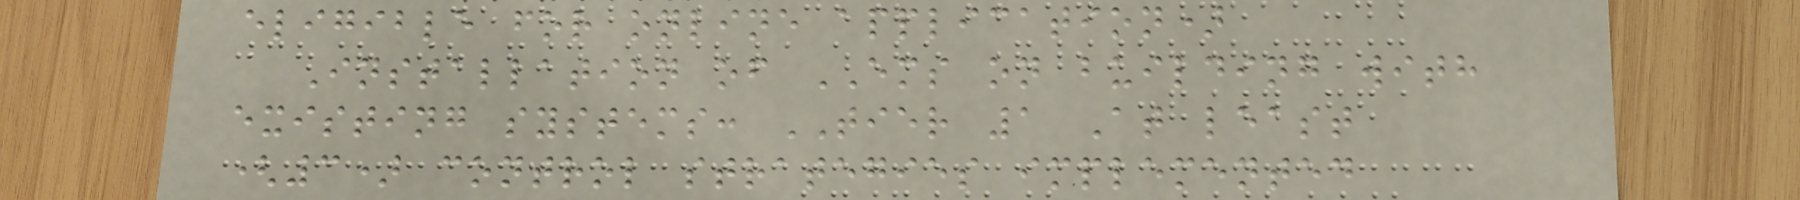eligible for online application)
Installation of EMS on building with
existing systems: TIER 1 At least
(3) control strategies implemented
